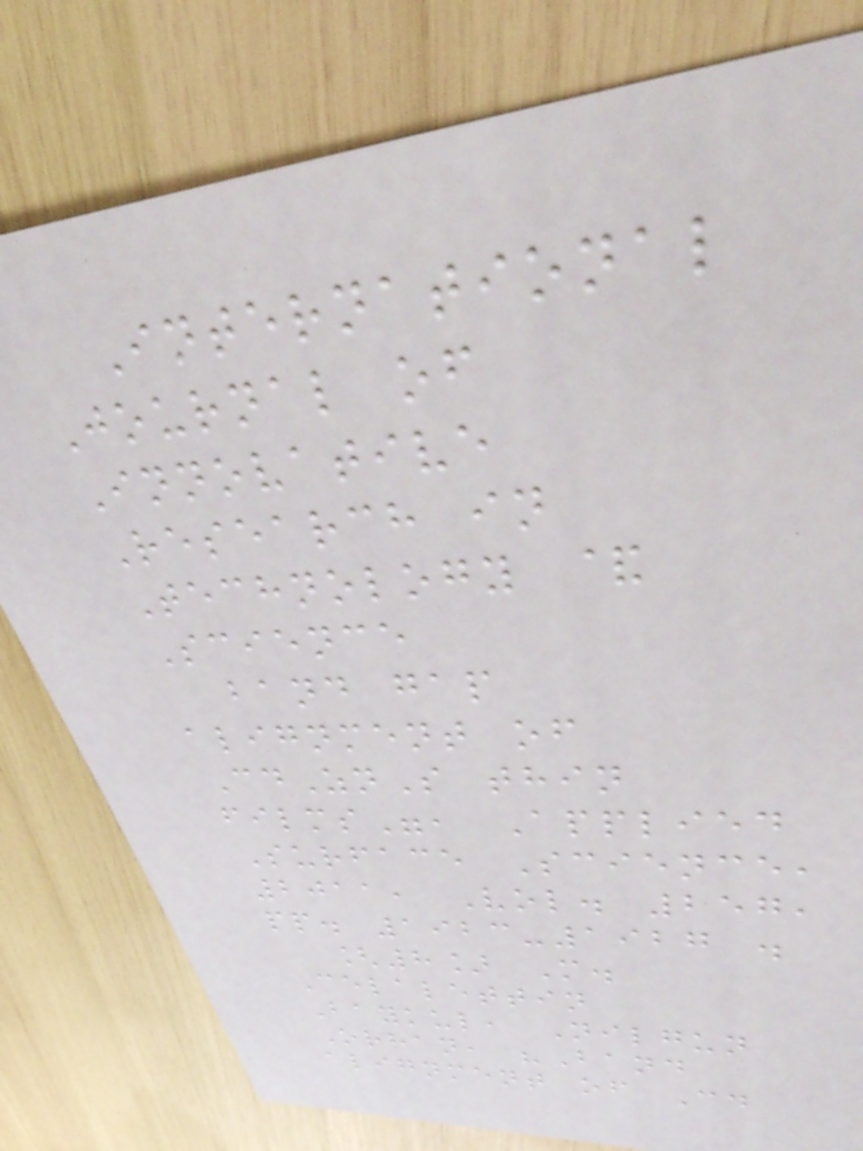International
Journal of
Innovative
Research in
Technology &
Science
band gap
alignment of
CdZnS thin
films", Applied
Surface Science,
2011, Vol. 257,
pp. 1923-1927 .
[8] M.
Celalettin
Baykul, Nilgun
Orhan, "Band
alignment of Cd
